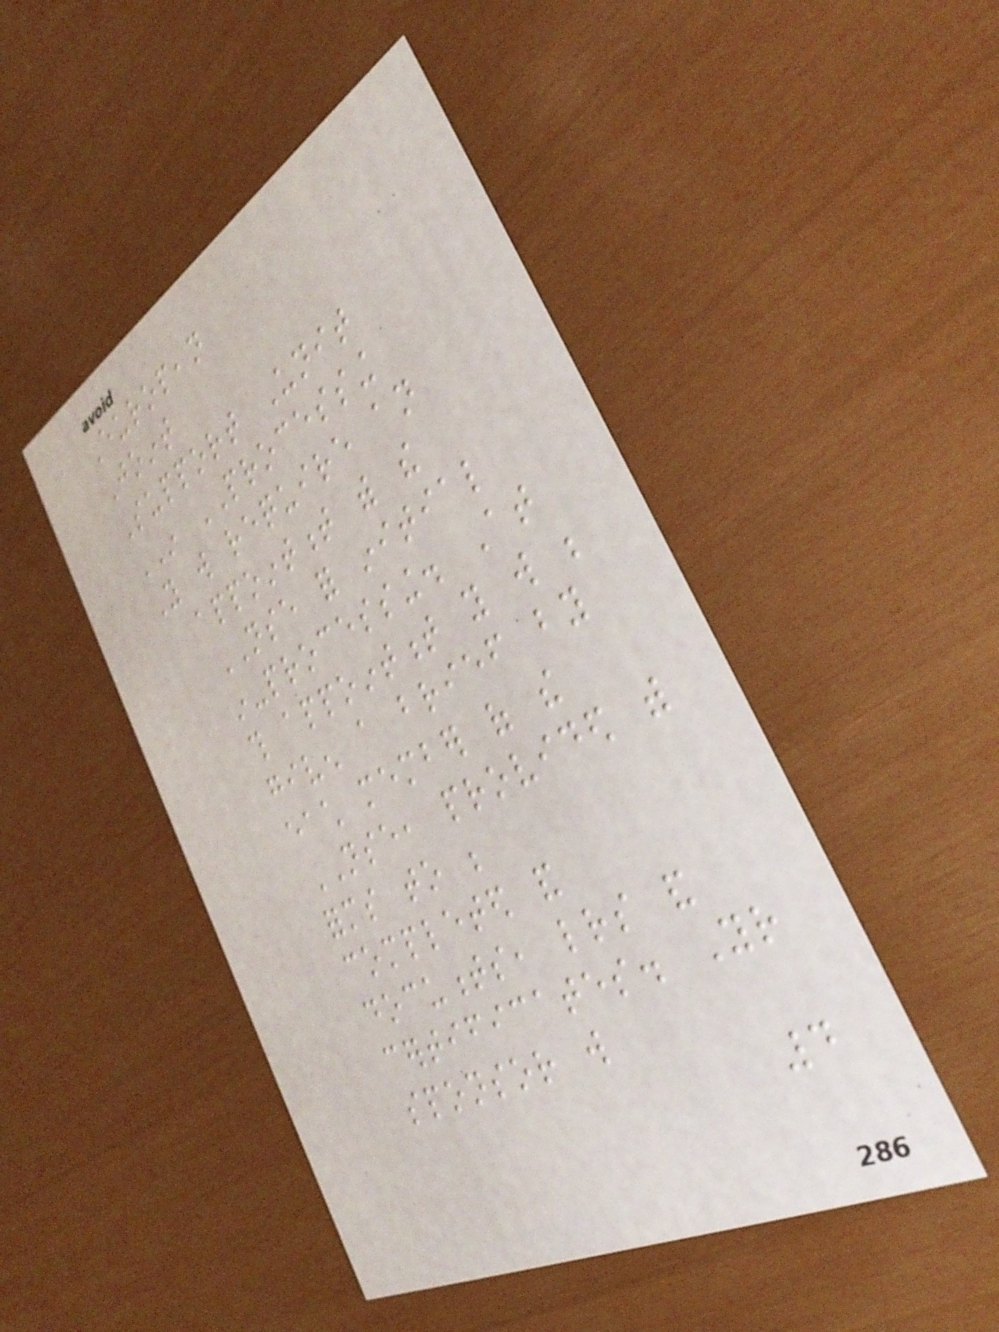European
Joint
Support Unit
IN PROCESSING
You will require an
appointment with the
NSE for initial
in-processing. At
this appointment you will be
given a brief by
each member of the
NSE, provided with
forms to be
completed and
documents, letters and
certificates. Your
sponsor will
4
